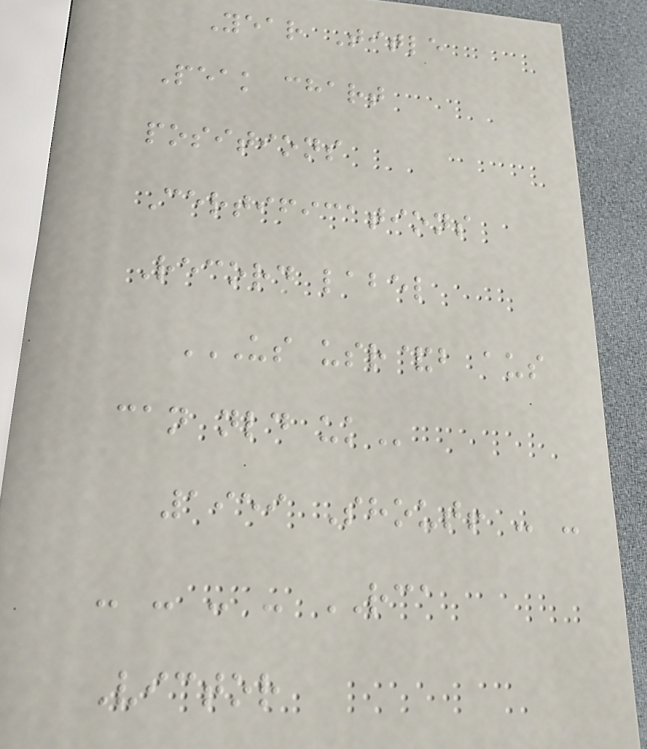Year Title
Peak chart
positions
Certifications
Record label
US USR&B AUS
CAN NLD UK
1959 Shout! - -
- - - - RCA
Victor
